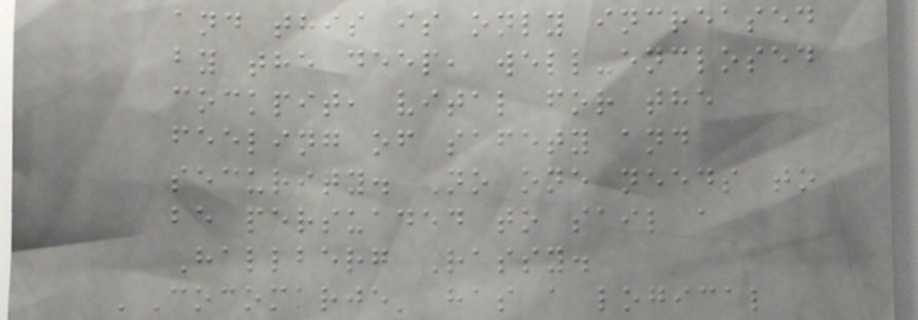and this is only increased
by the deep, well-enclosed
cockpit, vital for the
feeling of safety and
security. No one needs to
be persuaded to sail a
Hallberg Rassy.
'Cocomarje' has a logical
